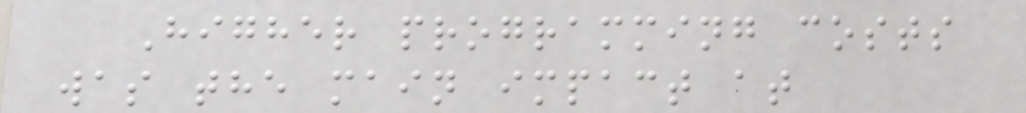Higher programming costs
was the main impact at
